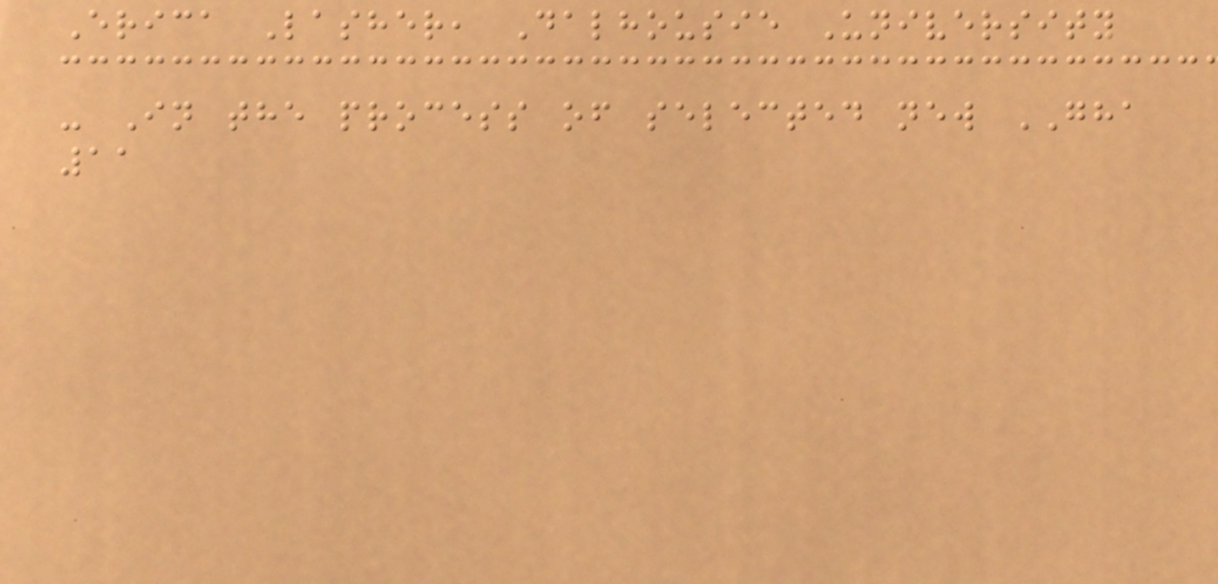Erica Lasher, Dalhousie University
- In the process of selected new GHA
11
